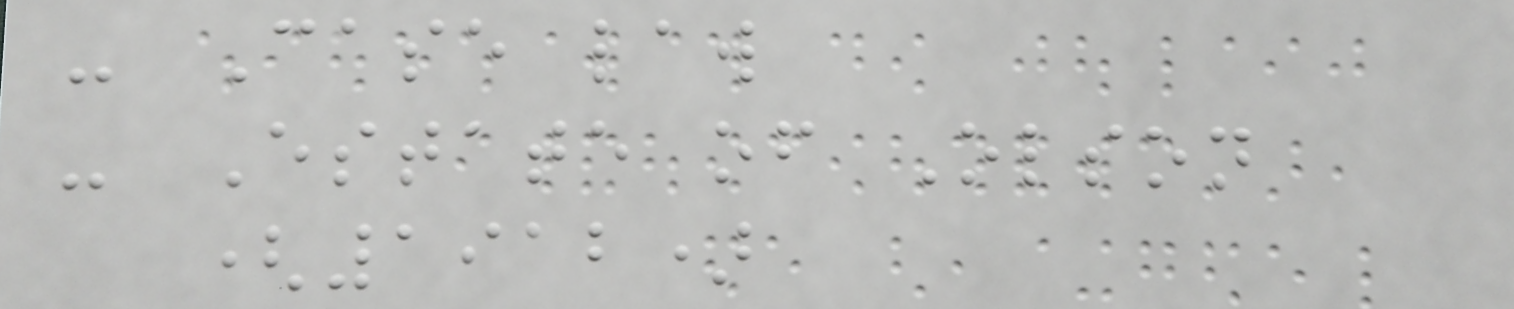- Case law
- Estate of Olson
(1912)
